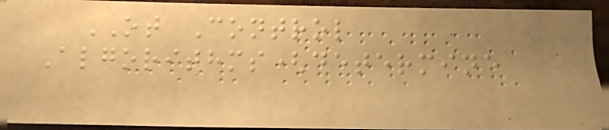OT Control
Algorithms(determine
